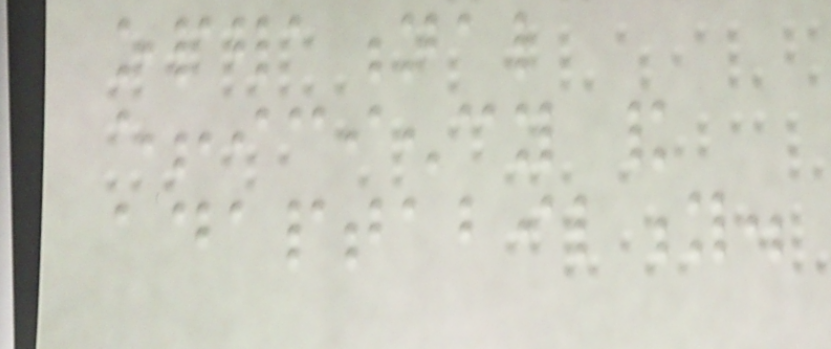operational
efficiency and
adaptability.
